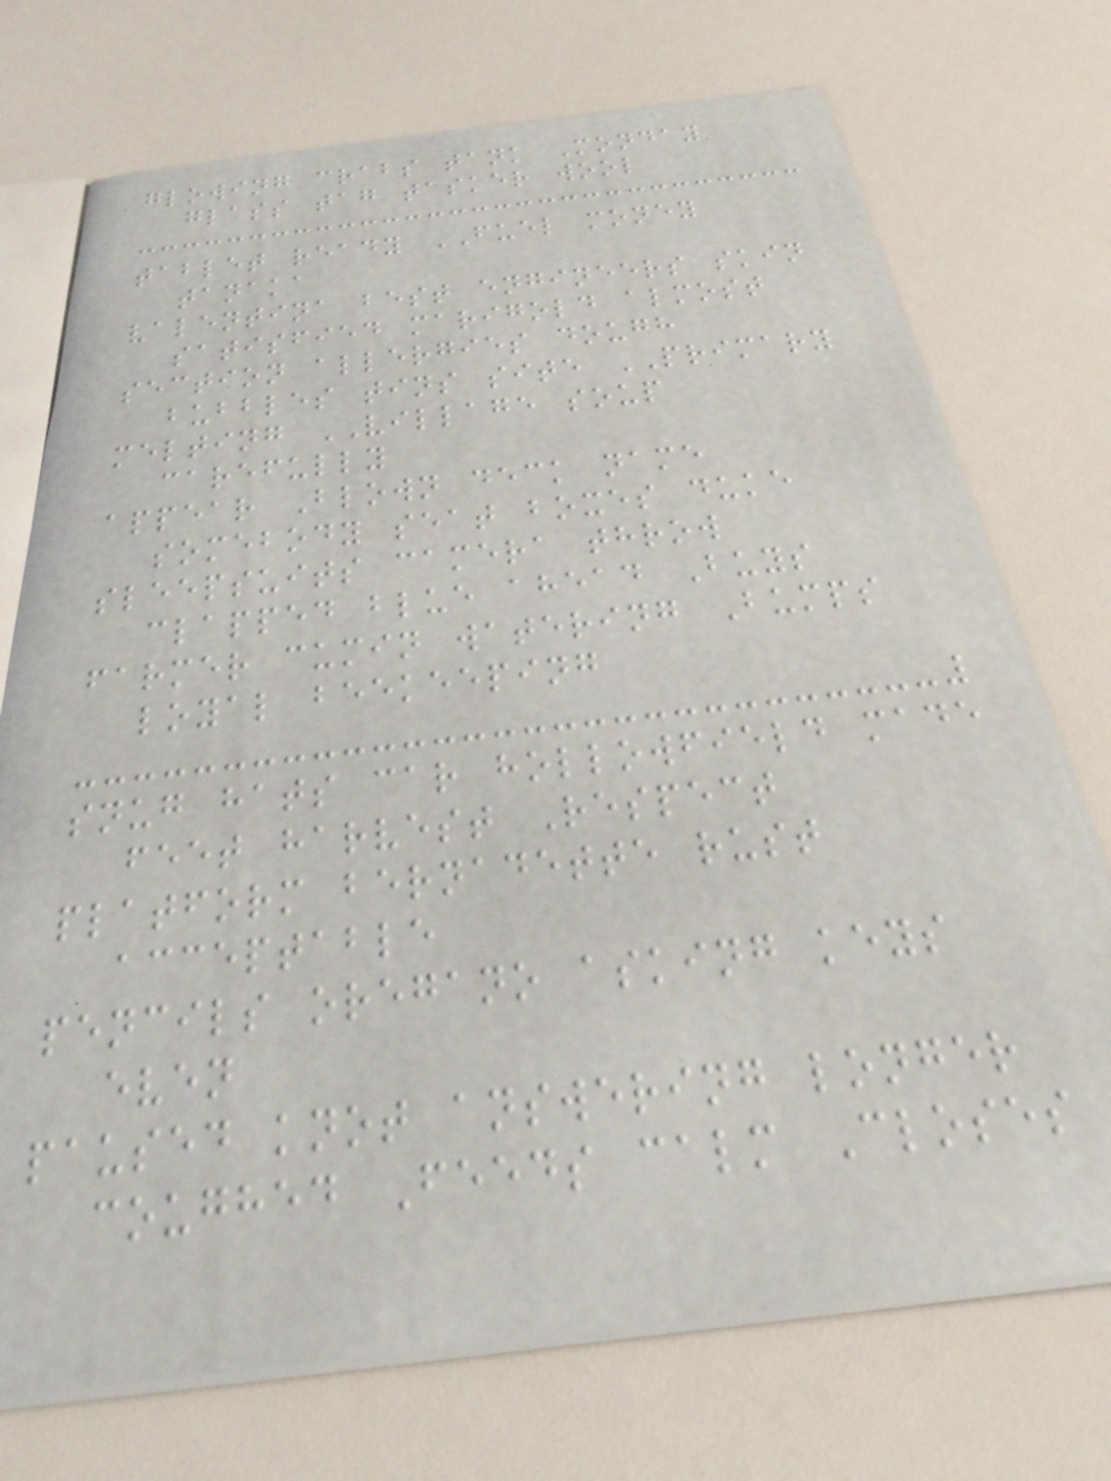glowing crabs tank Monday
glass tag tasker wool
tablet ready FUEL money
tanaka
valentina best engineers skin
satisfied marigold almost
section allergies dough
bubbles tins site PRIMARY
melting VILLAGE soup
carefully
appear Blown deck name
somebody seat boxes duke
sleepsuits camera throw
clapped blue ahead Buys
farmer cumin watering Bumps
loyal beekeeping
snug hats car hollowfield made
feet harvest Respect
platform bernadette rust
acceptable
pencils oregano asking keys
even
paused knot answering longer
coughed Feeds calm Closes
